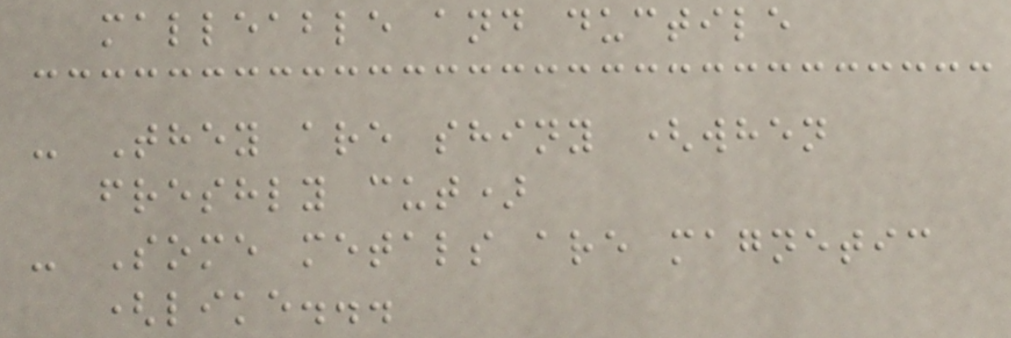malleable and ductile
- They are shiny (when
freshly cut)
- Some metals are magnetic
(like...
